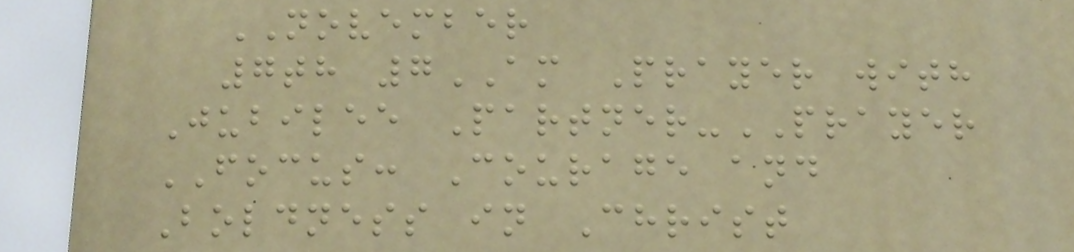NOVEMBER
7th 7AM Prayer with
Jubilee Partner-PRAYER
FOCUS: Courage and
Boldness in Christ
